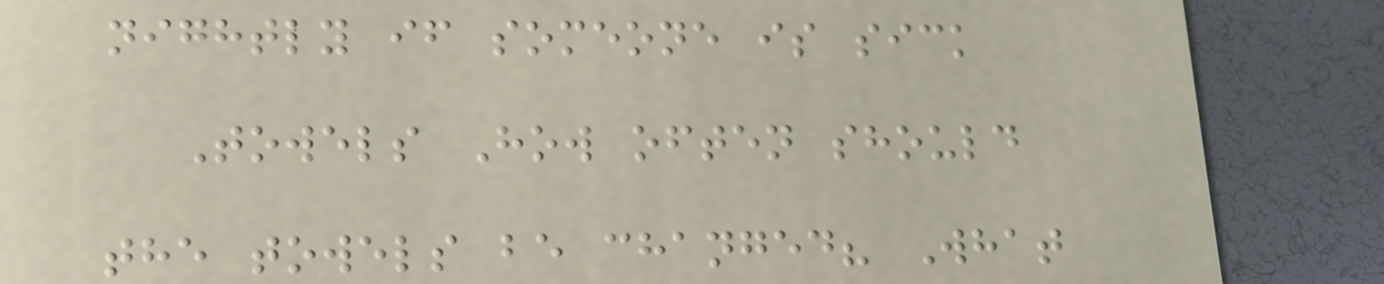nightly if someone is sick
Towels How often should
the towels be changed? What
